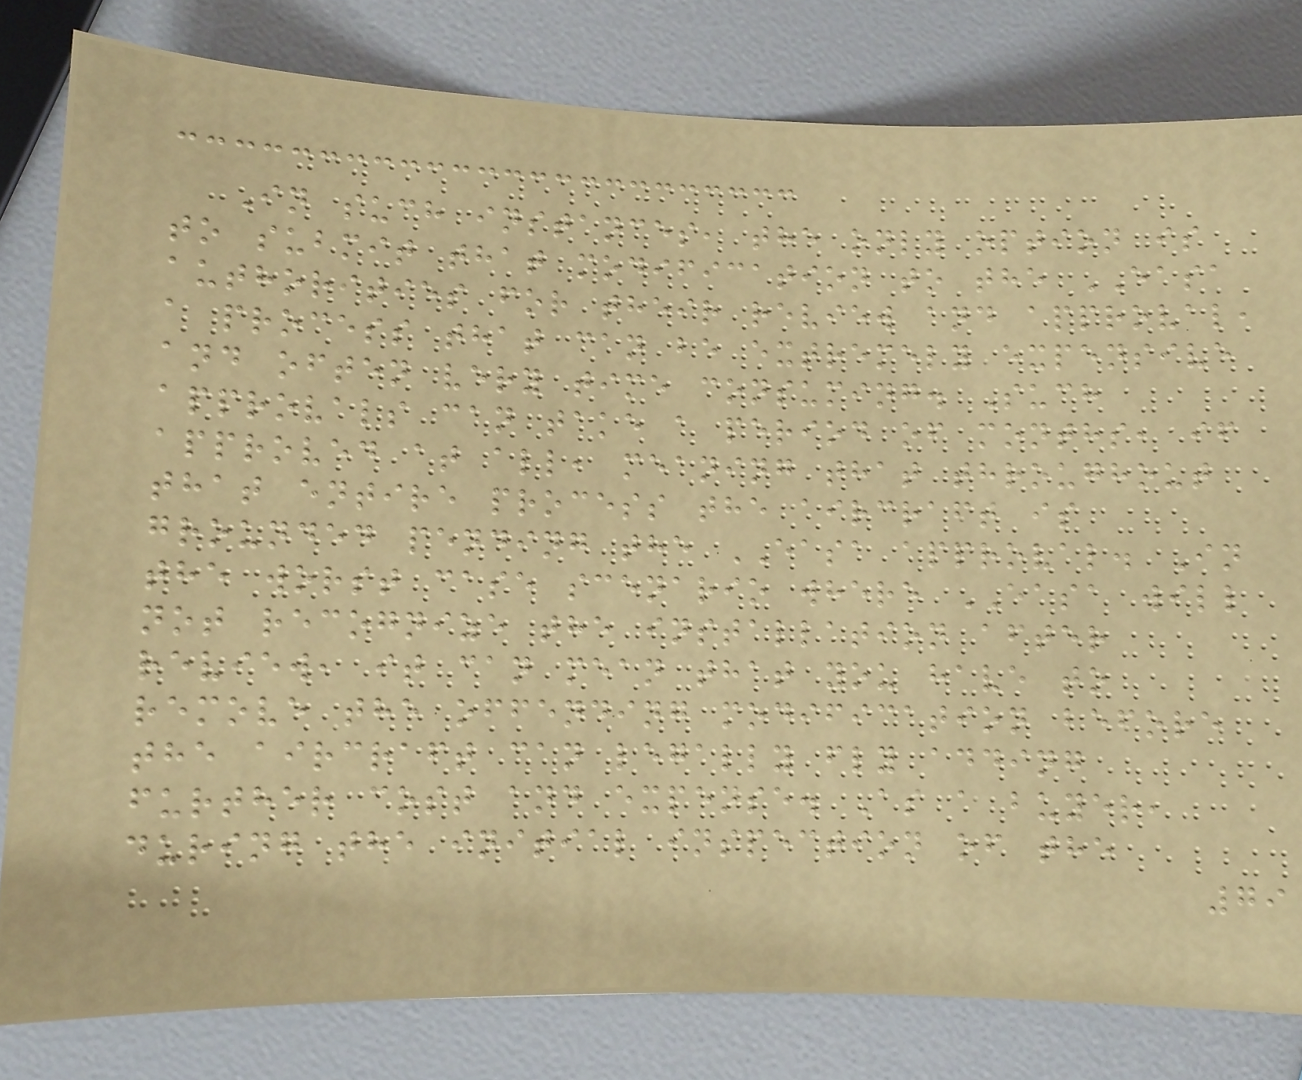In such instances, the only option is
to submit that modification to the EASA
authorities for their review and approval,
a process that can be extremely expensive
and often very time consuming. Such
approvals can take a period of months, if
approved at all, meaning that throughout
that entire process the aircraft is
grounded pending the EASA approval. In
the worst case scenario where EASA will
not recognize the installation after
review, it can mean that you have to
remove the offending modification before
the aircraft can legally fly adding
further cost and expense. As a buyer,
during the initial inspection of the
79
